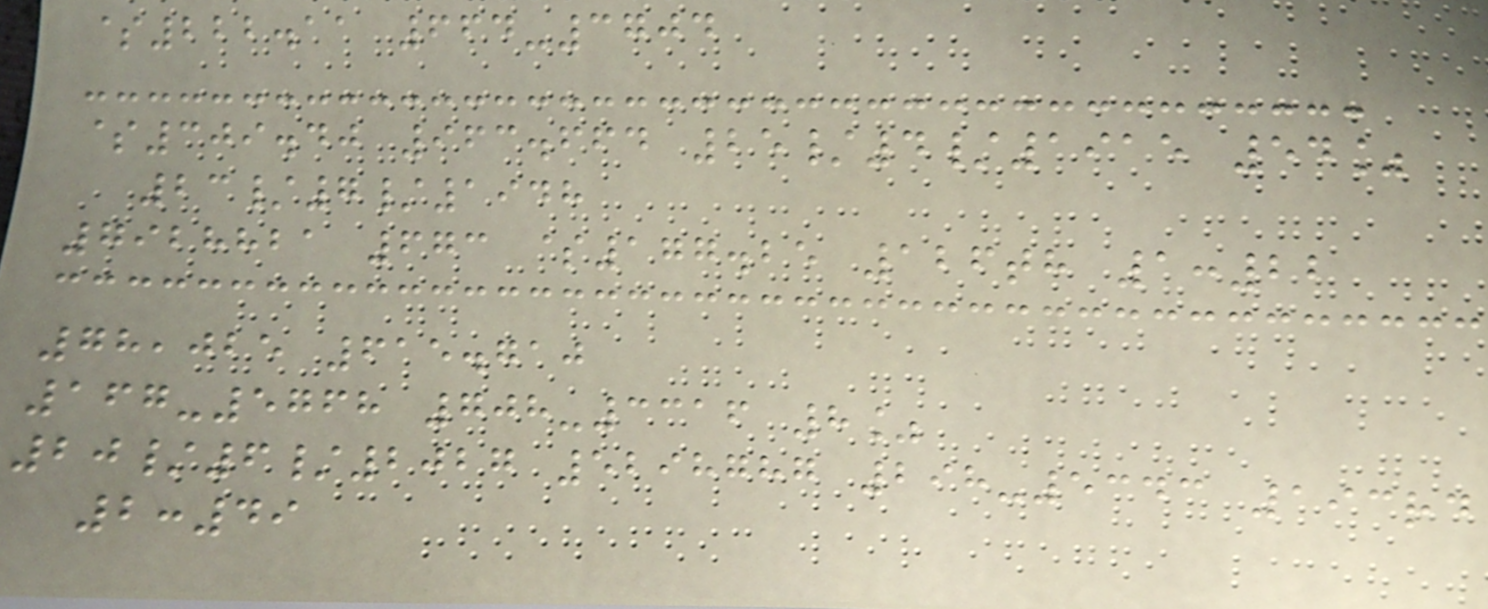$222.11 664-3704
$309.40 963.664 25/4/1915 54%
23/7/1948
7928821 673 $177.25 126th 1:22
78,025 615.710
167-5768 708-3316 8%
20/6/2027 5298787 298-5343 193rd
2:49
